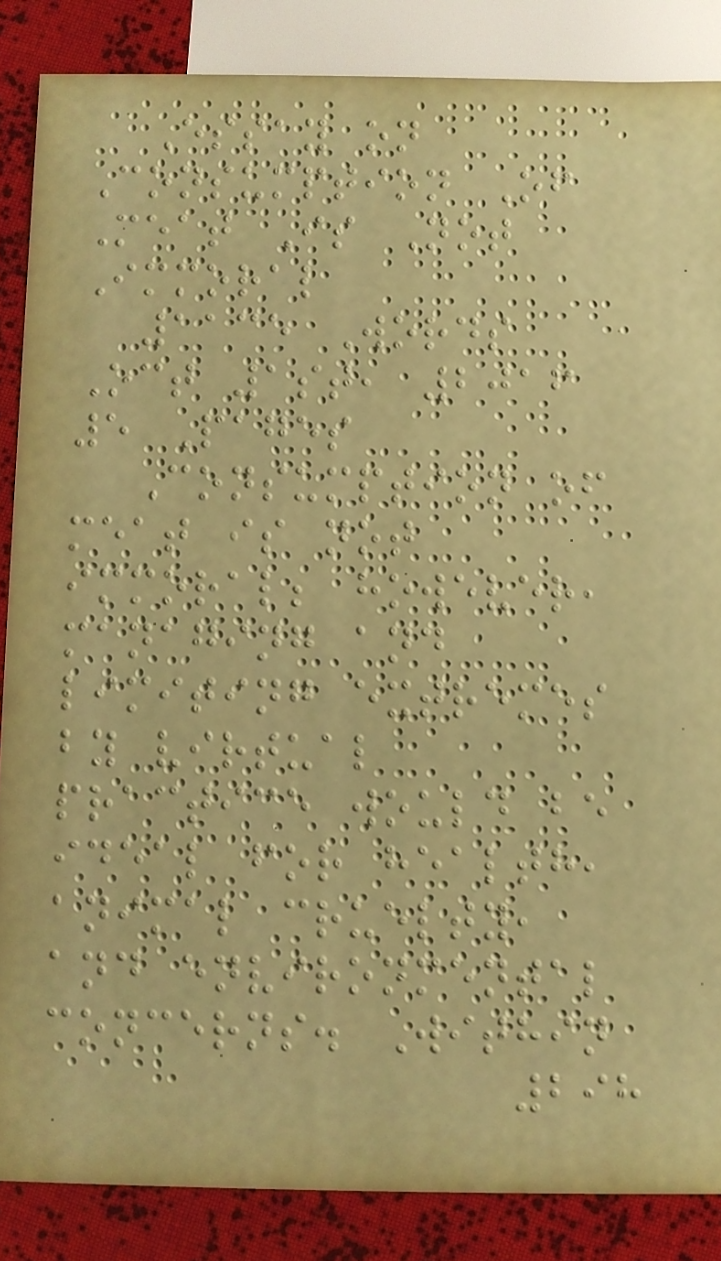Essay on
Consumption Of
Meat Is Not
Immoral
1135 Words
Oct 1st, 2016
5 Pages
Consumption of
meat is not
immoral; however,
managing and
limiting extremes
by virtual
practice would be
ideal for health,
animal cruelty,
and environmental
concerns. Within
298
